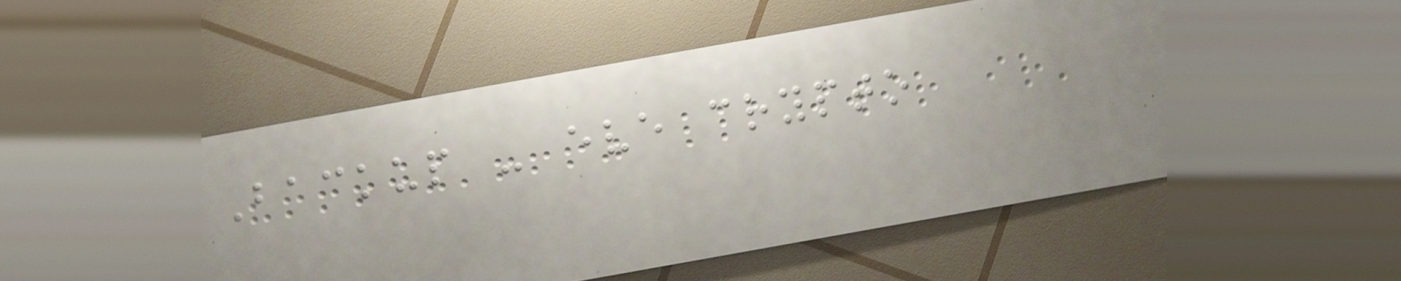Backup - eve crypto
